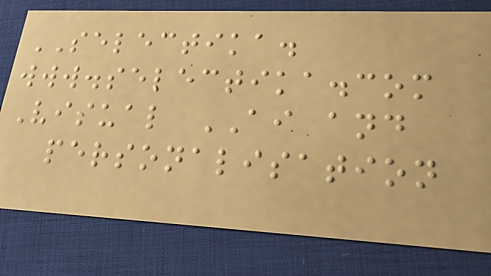SELECTIKA.
www.selectika.com
Visual AI and
personalisation
